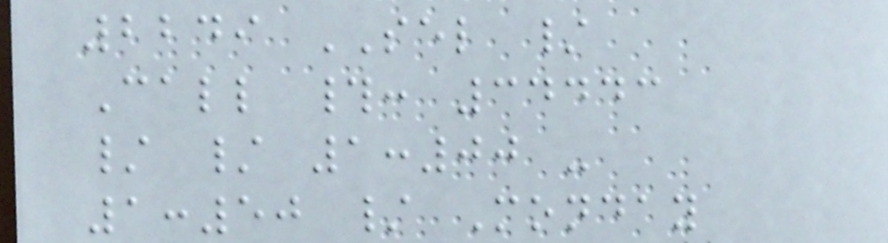2249 SEL /
Call #: 34443
/ / 1:00 -
1:50 / Monday
